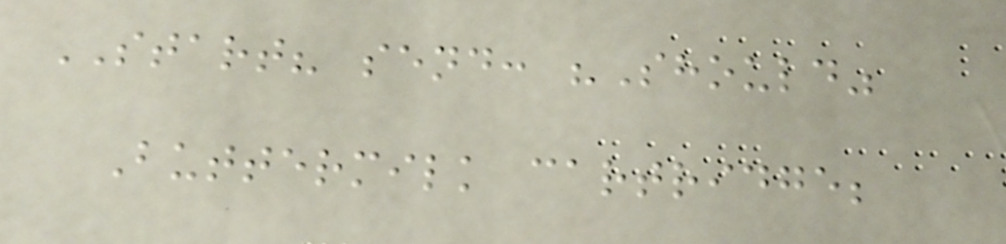START? send: "Should"
Buttermilk cartridge;
